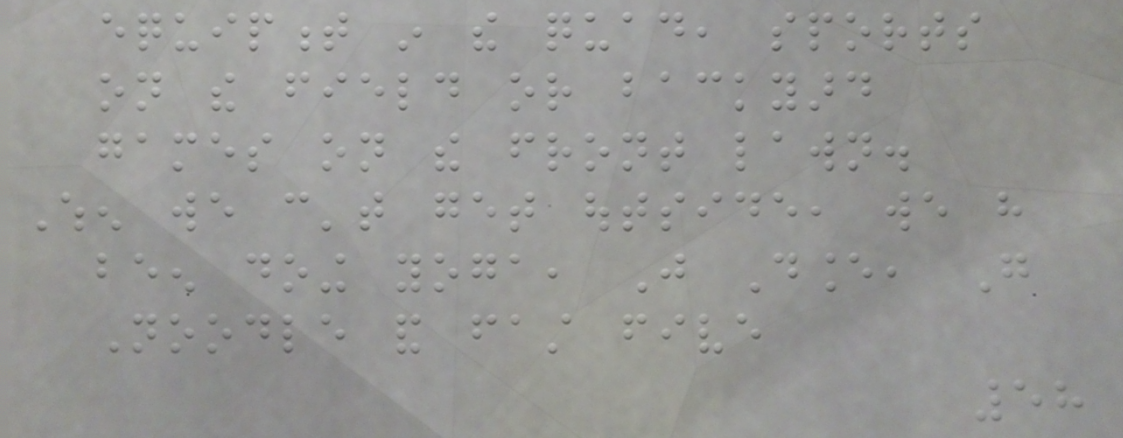equipment in the quad, sports
on the field or backyard
games on the front lawn.
When we can't get outside, we have
been doing yoga, Just Dance, Go
Noodle and fast five
58
